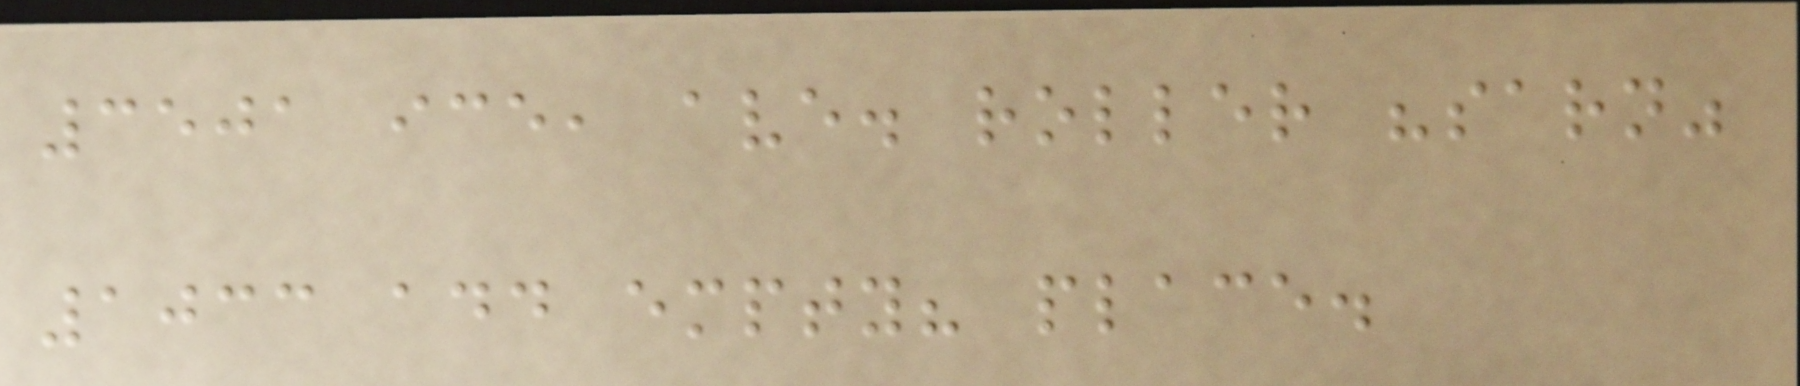3501 ice, ave. roller "sarn"
1033 add empty? place.
